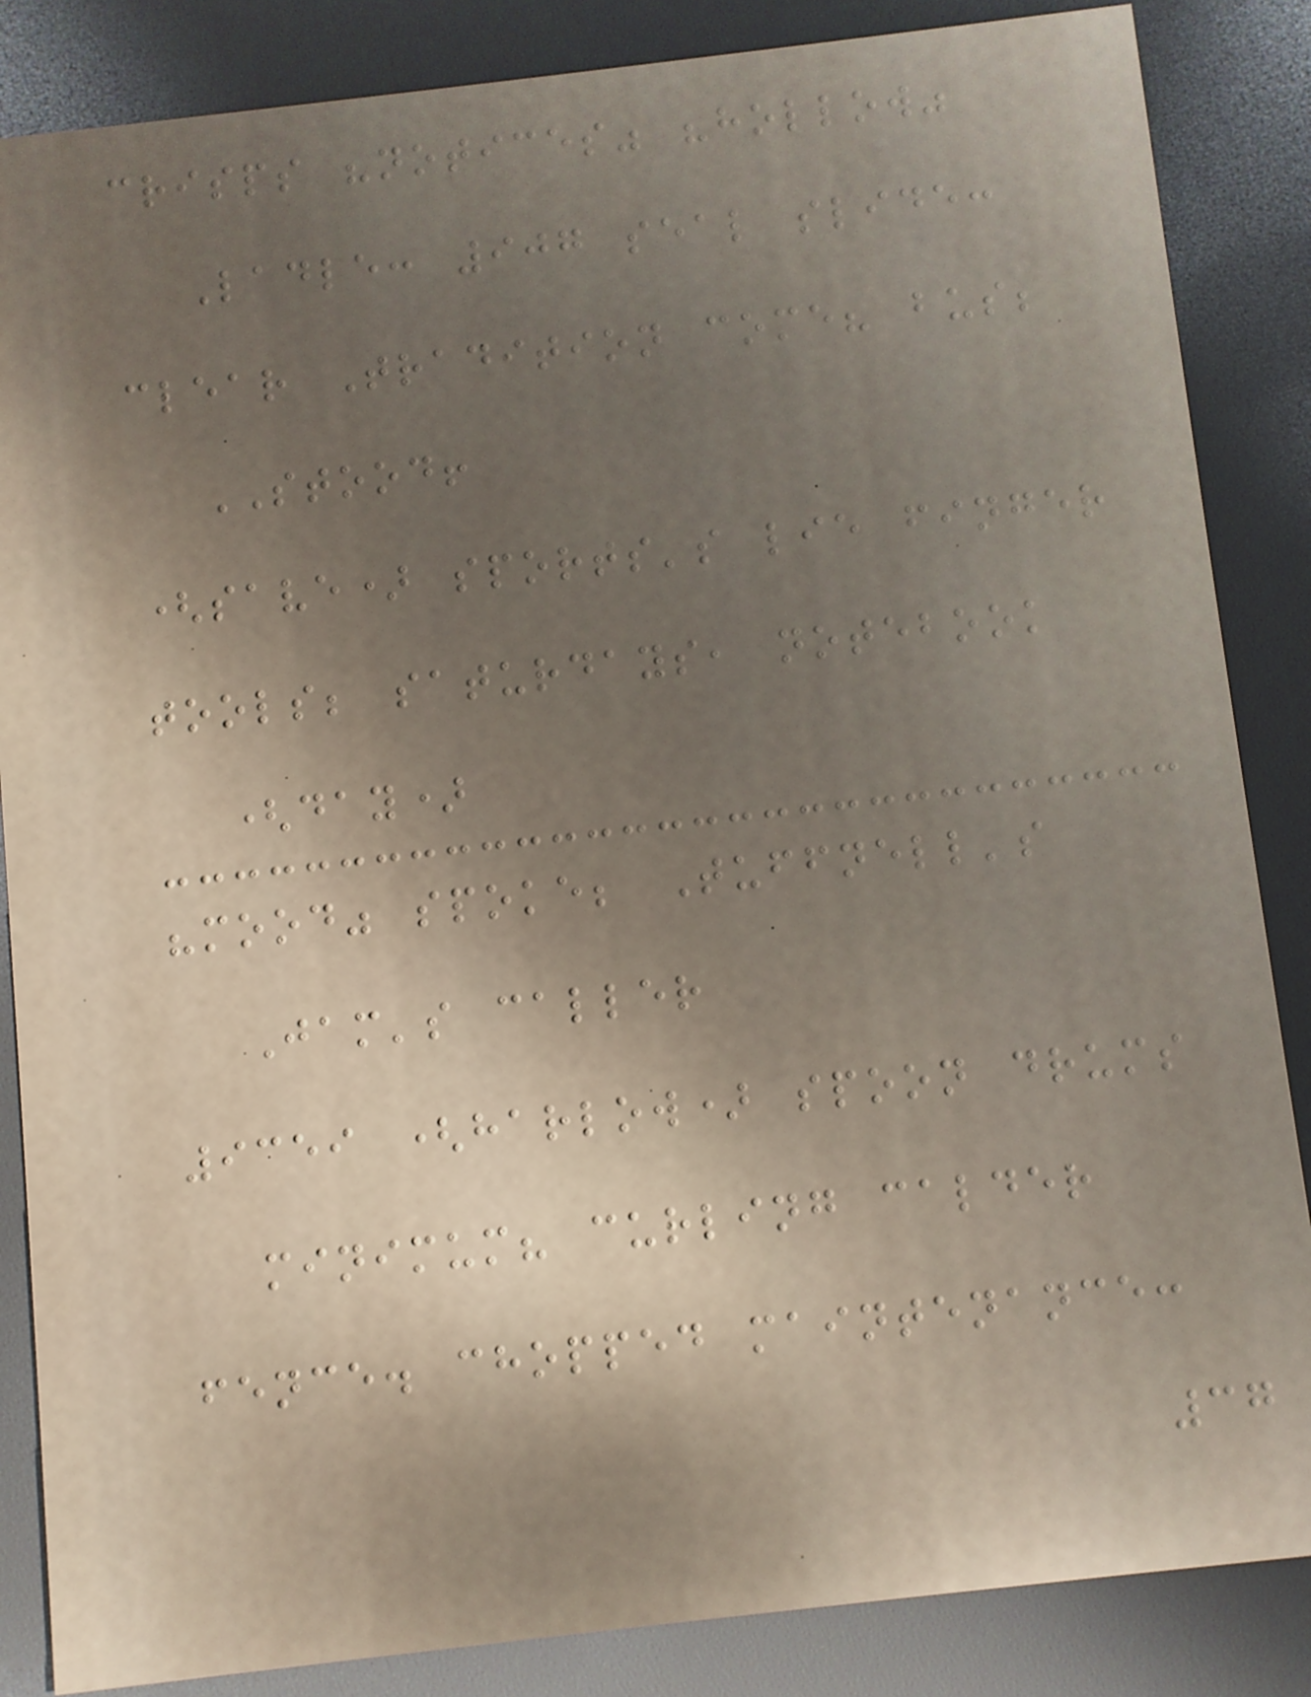crisps "notices" "hollow"
Ladle: 907 seal slide:
clear Tradition come? bus;
STOOD!
(save) sports's lie finger
tools; saturdays, notebook
(day)
"mood" spoke; Tuffnell's
Jam's caller
9359 (harlow) spoon drums
minimum? curling calder
fence. chopped maintenance:
37
